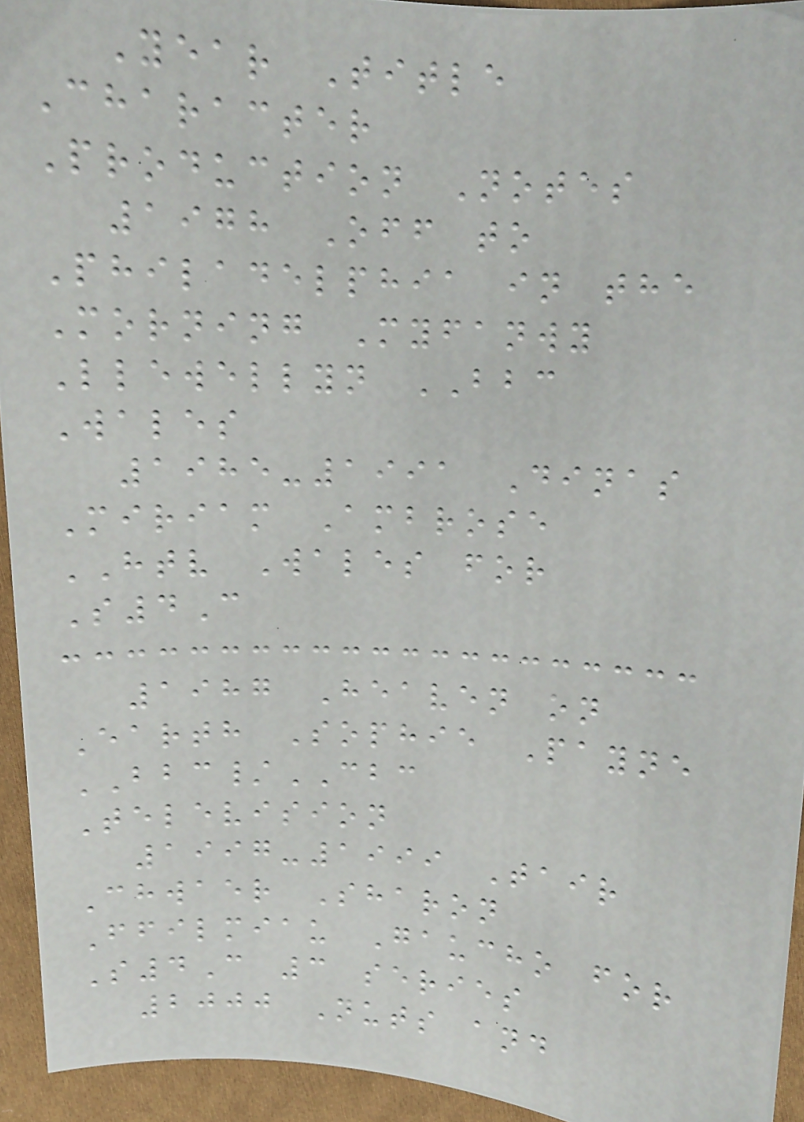Year Title
Character
Production Notes
1978 Off to
Philadelphia in the
Morning Myfanwy
Llewellyn BBC
Wales
1985-1991 Dinas
Miriam Ambrose
HTV Wales for
S4C
1987 Heaven on
Earth Sophie Payne
BBC/CBC
Television
1997-1999 Tair
Chwaer Sharon
Ffilmiau Gaucho for
S4C 3 series
2000 Nuts and
